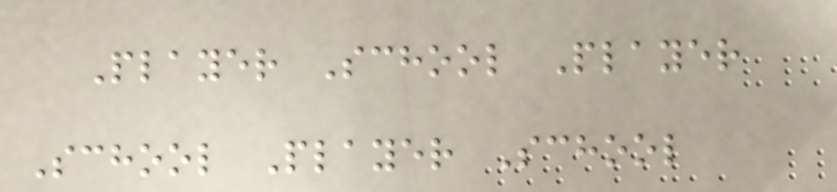Player School Player
School Player School
